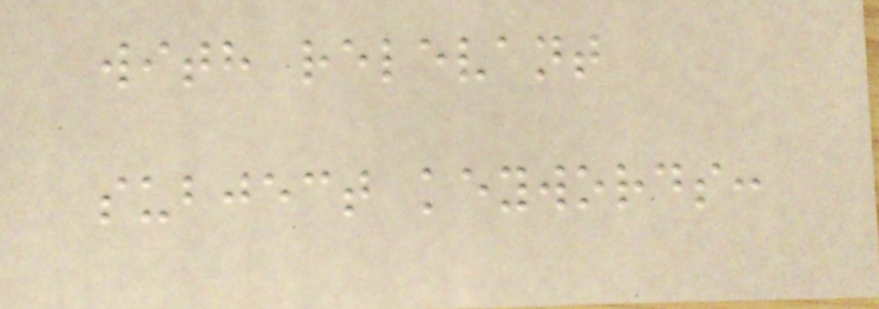with relevant
subject keywords:
